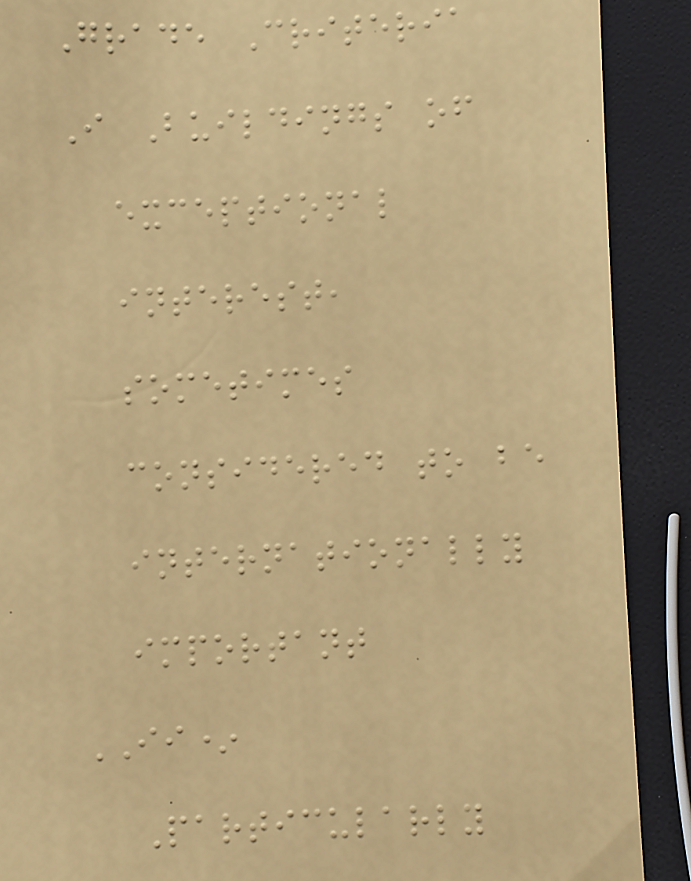Grade Criteria
I Buildings of
exceptional
interest,
sometimes
considered to be
internationally
important
II*
Particularly
